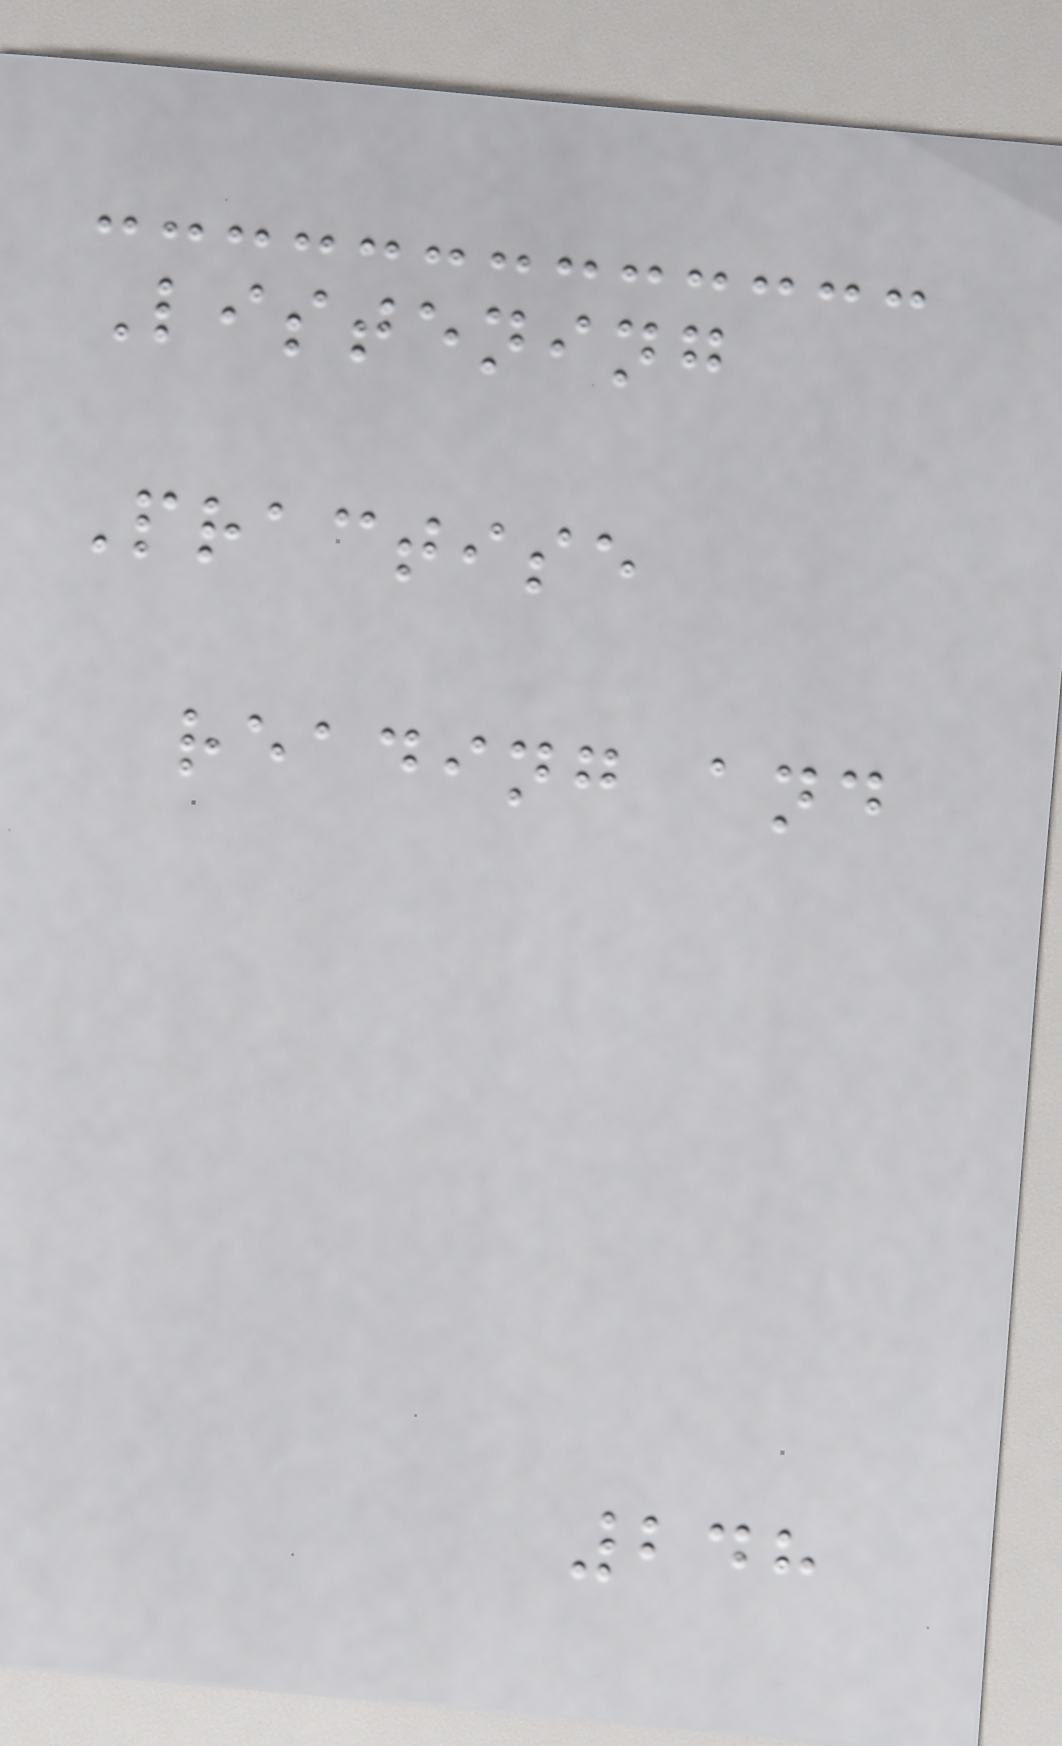Listening
Practise
reading and
248
